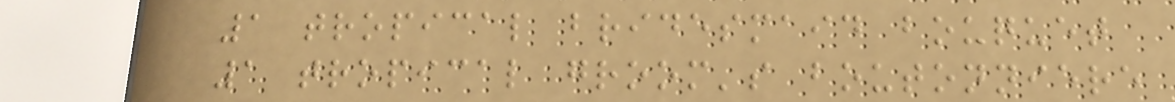1 tropical bridesmaid bouquet
1 tropical groom's boutonniere
